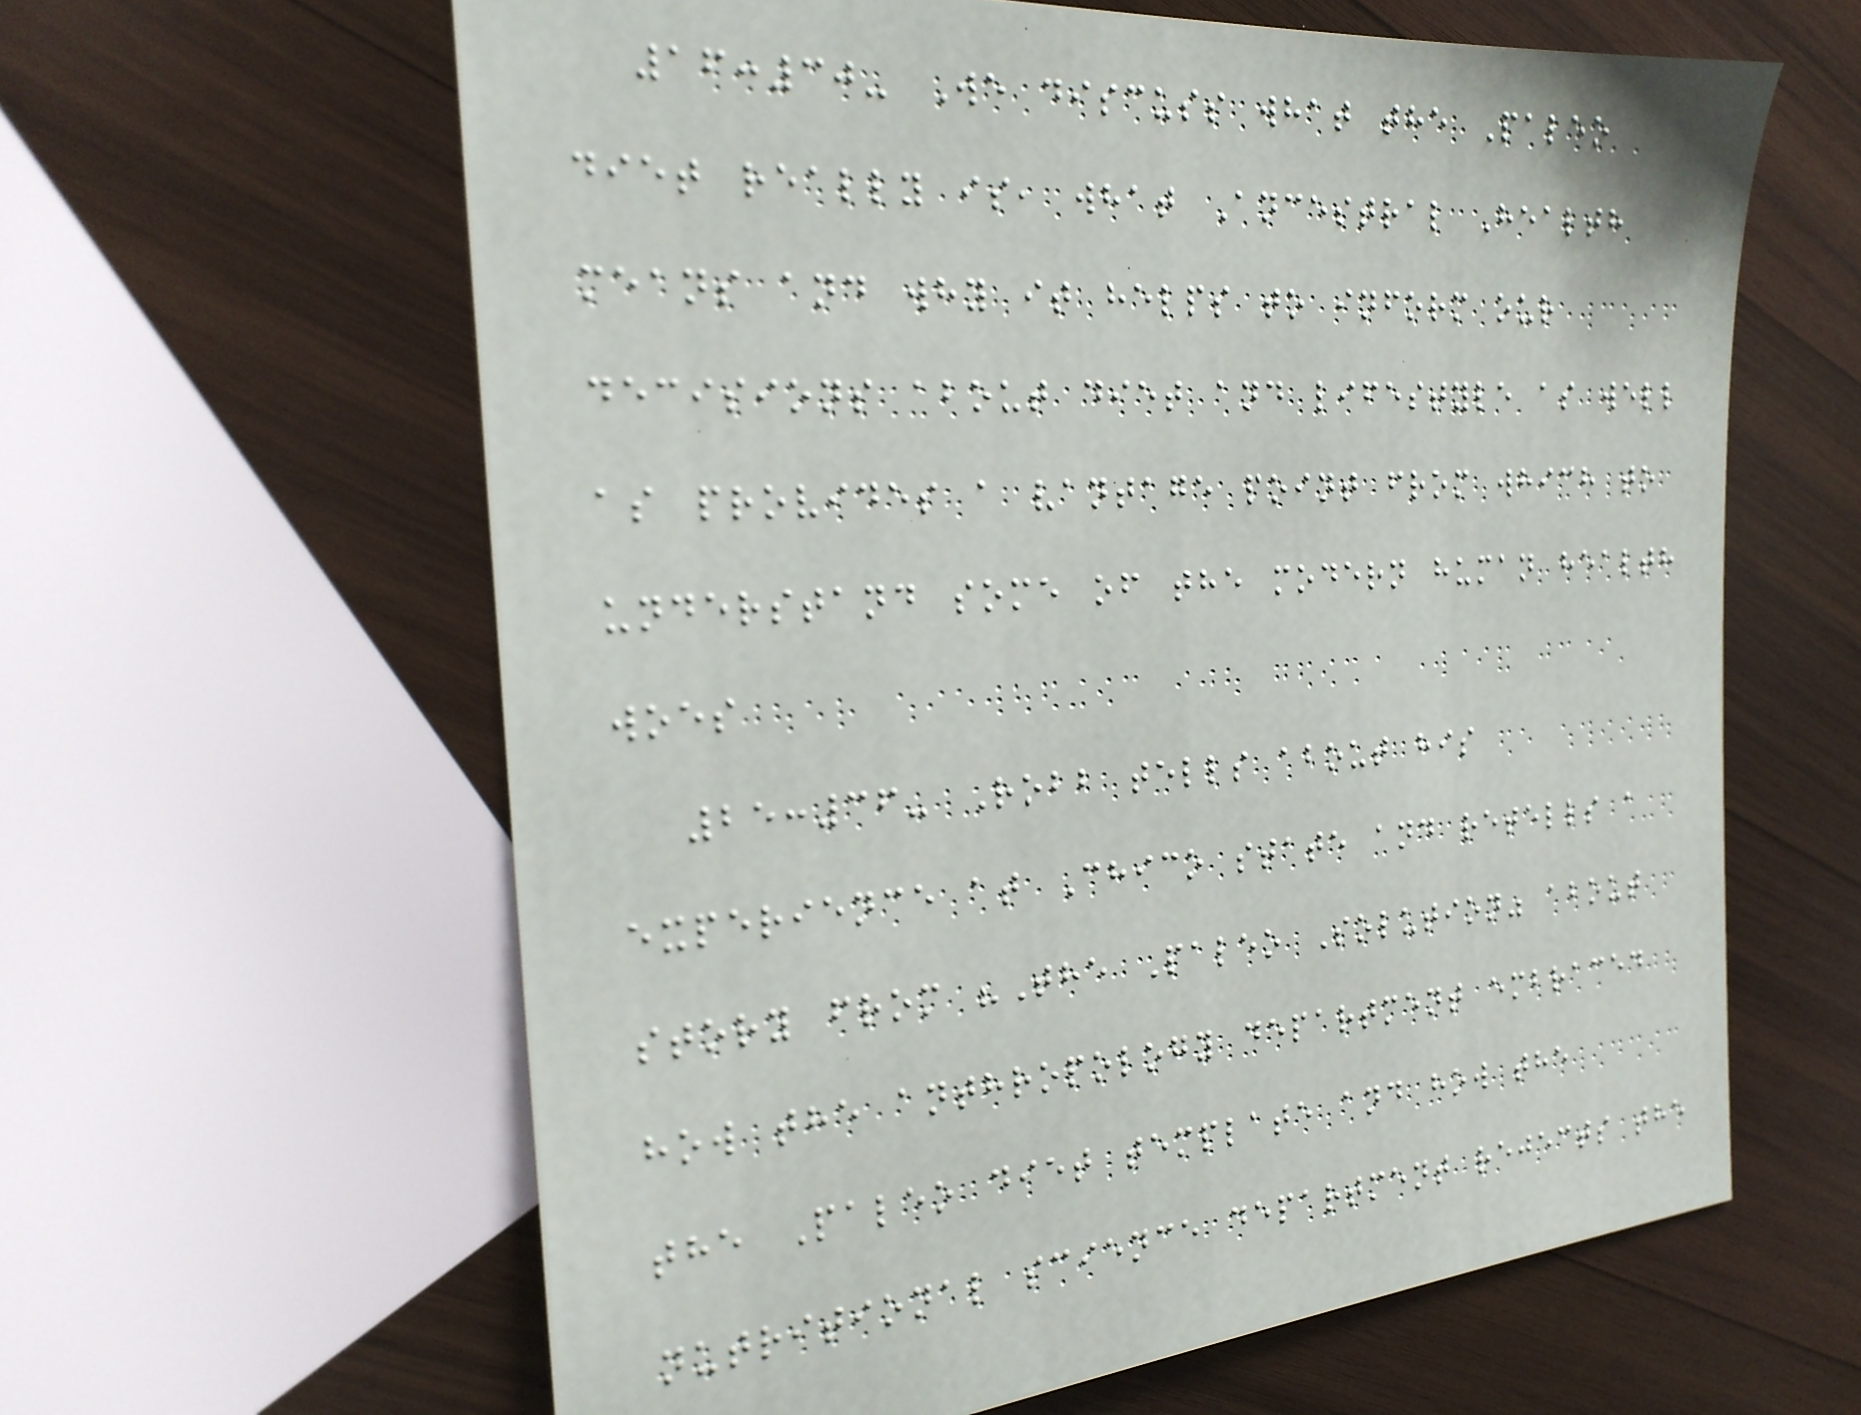16:30- We discuss what the Paleo
diet really is, what Ancestral Health
means and why it helps to inform our
decisions about diet and lifestyle as well
as provides a vantage point from which to
understand some of the modern human health
woes
25:36- Robb tells about his
experience at Chico state and retells a
story from "The Paleo Solution" about
how the anthropology department embraced
the Paleo diet template and how the
nutritional science department rejects the
